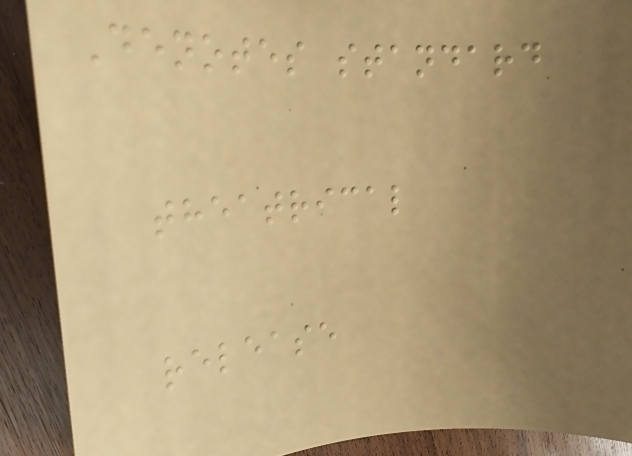Denotes standard
theatrical
release
